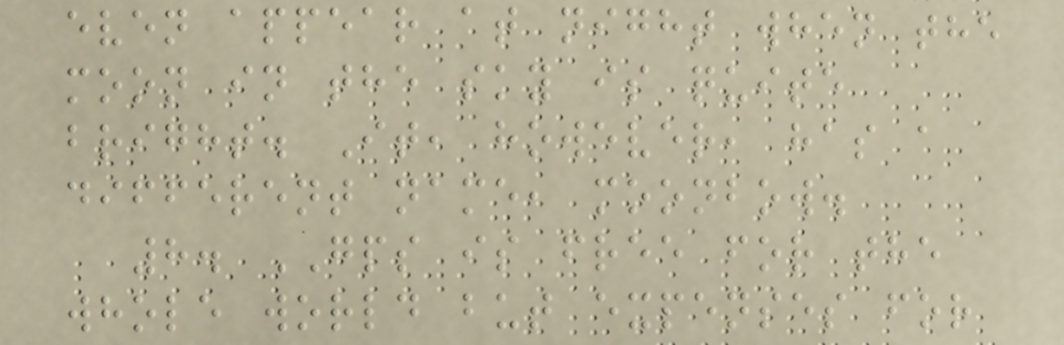even appear at night when the
moon in the sky is quite
bright. It, however, has a
different name, moonbow.
8. GPS is free for the
whole world but expenses for
